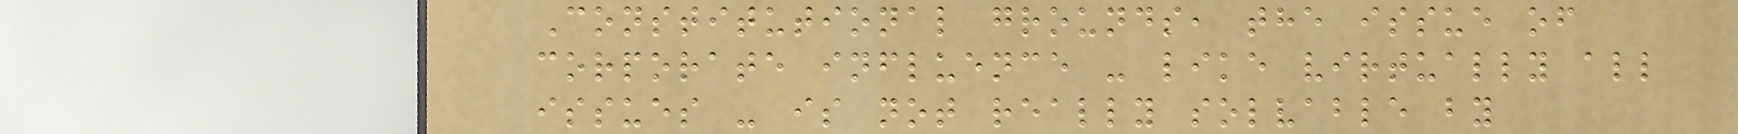Constitutional grounds, the issue of
corporate influence - like virtually all
issues - is not really solvable by
